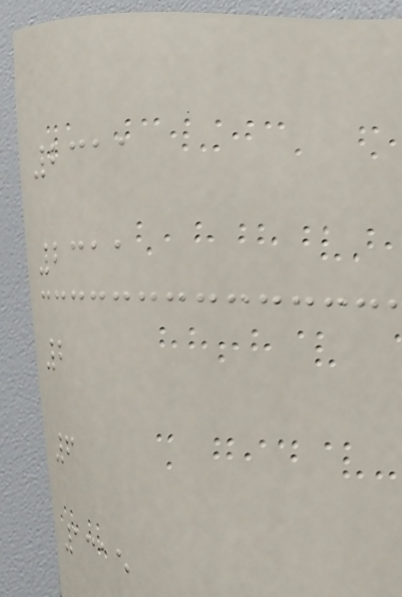2311
2311
2
6
1315
